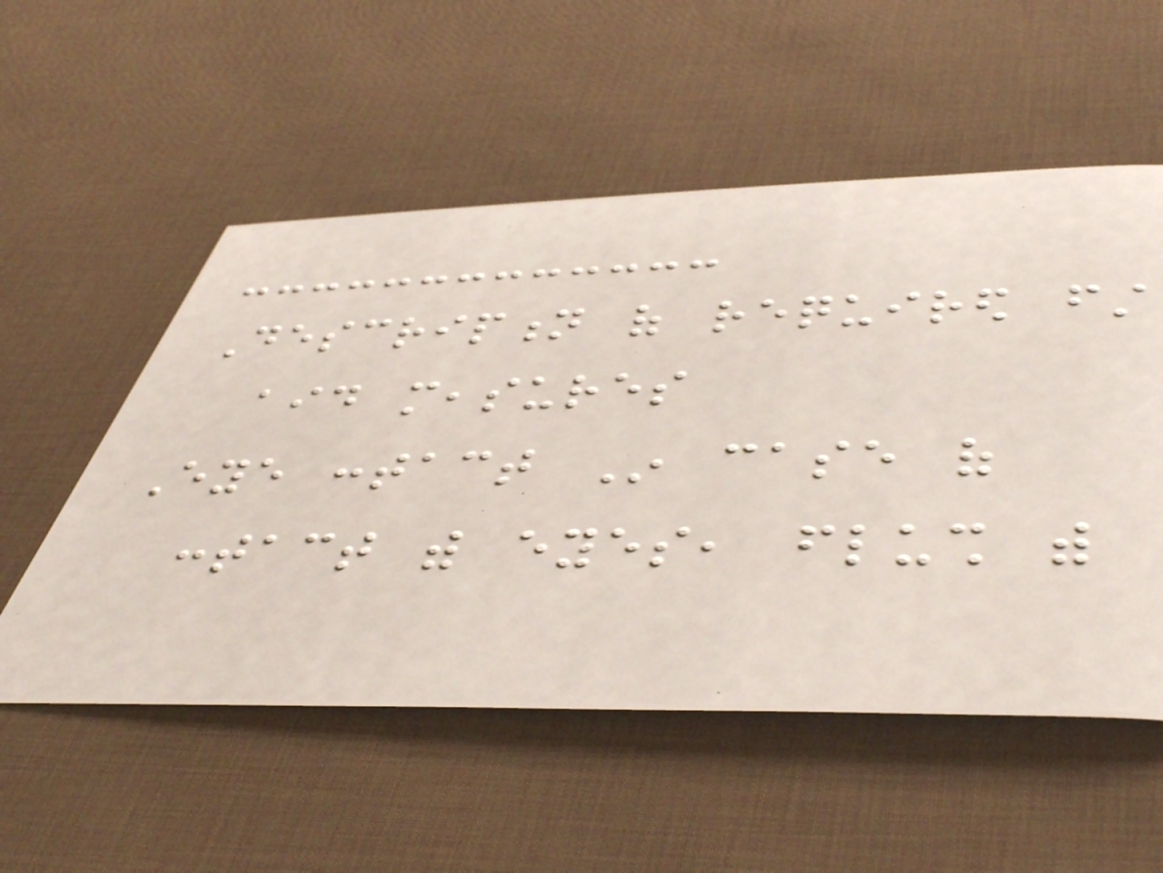Description of required first
aid measures
Eye contact In case of
contact with eyes, flush with
